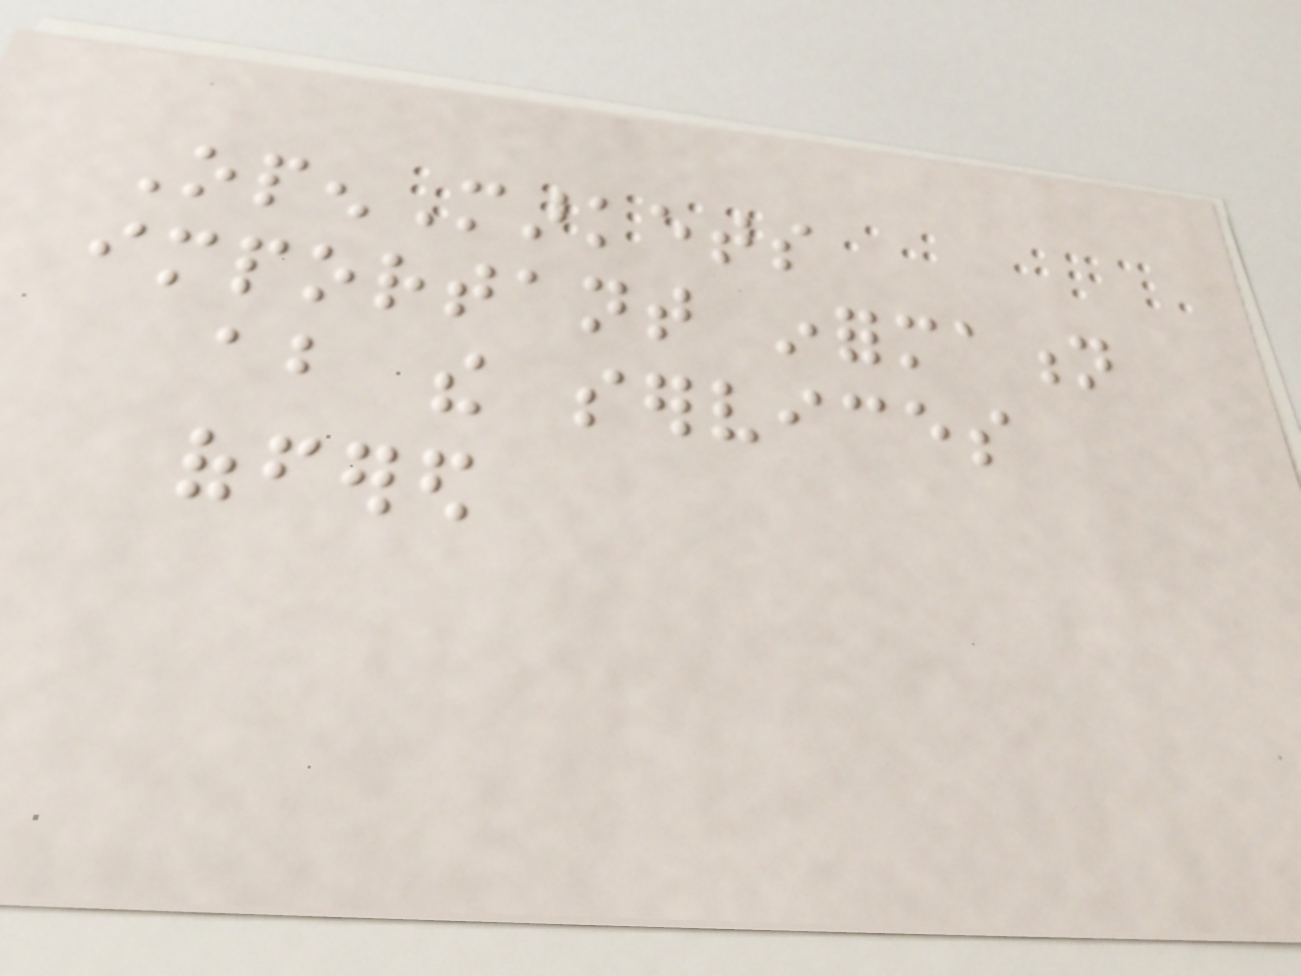OpenMarkets
important information
about the services
offered
